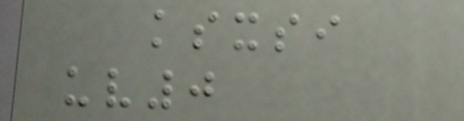ksxsi
uv0
